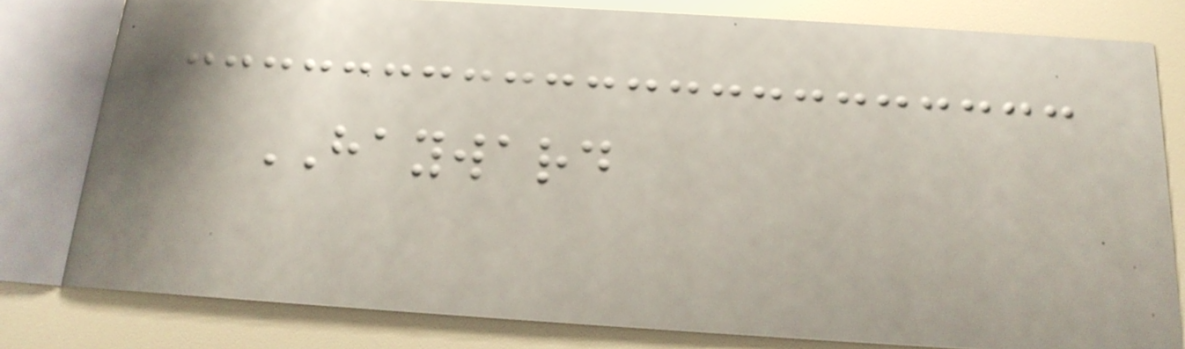HAYWARD
